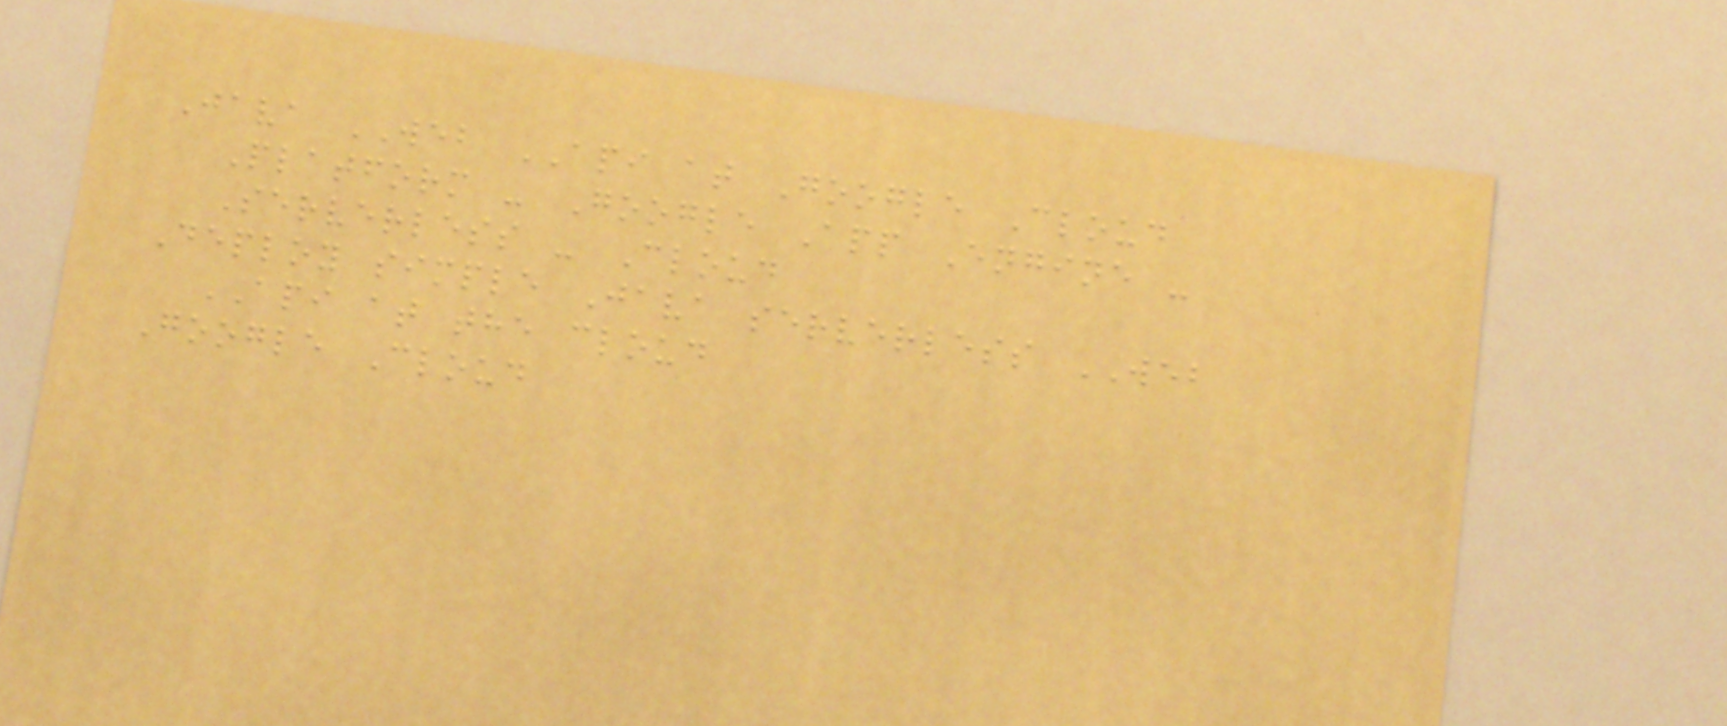Java WEB API at Google Cloud
Platform - Google App Engine -
Serverless - Cloud
Deploy simple Java serverless WEB
API at the cloud
Google Cloud
